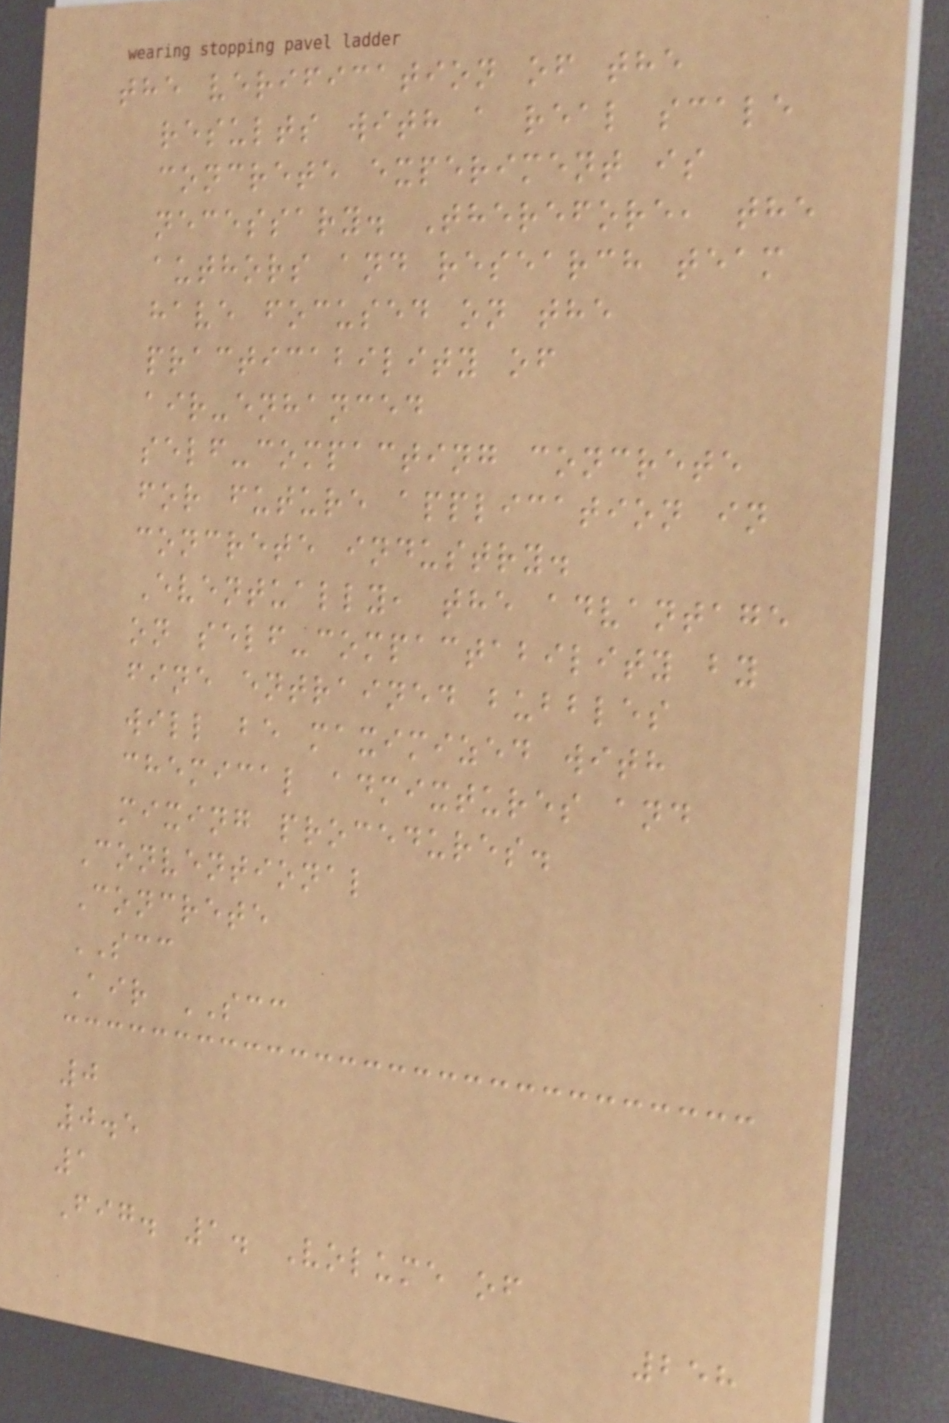the verification of the
results with a real scale
concrete experiment is
necessary. Therefore, the
authors and research team
have focused on the
practicability of
air-enhanced
self-compacting concrete
for future application in
concrete industry.
Eventually, the advantage
on self-compactability by
fine entrained bubbles
will be maximized with
chemical admixtures and
mixing procedures.
Conventional
Concrete
SCC
Air SCC
0
0.5
1
Fig. 1. Volume of
258
